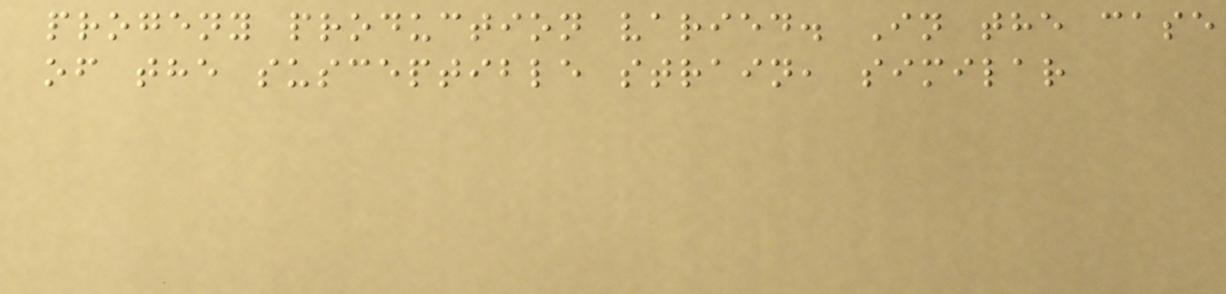progeny production varied. In the case
of the susceptible strain, similar
